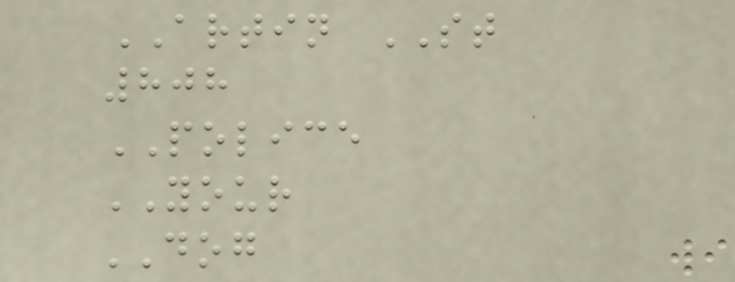ARTIN ST
808
POLICE
YOUR
DOG
